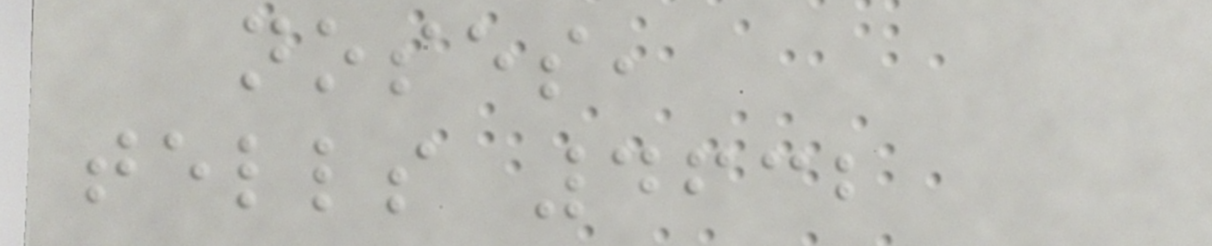noses,
tells 4632
